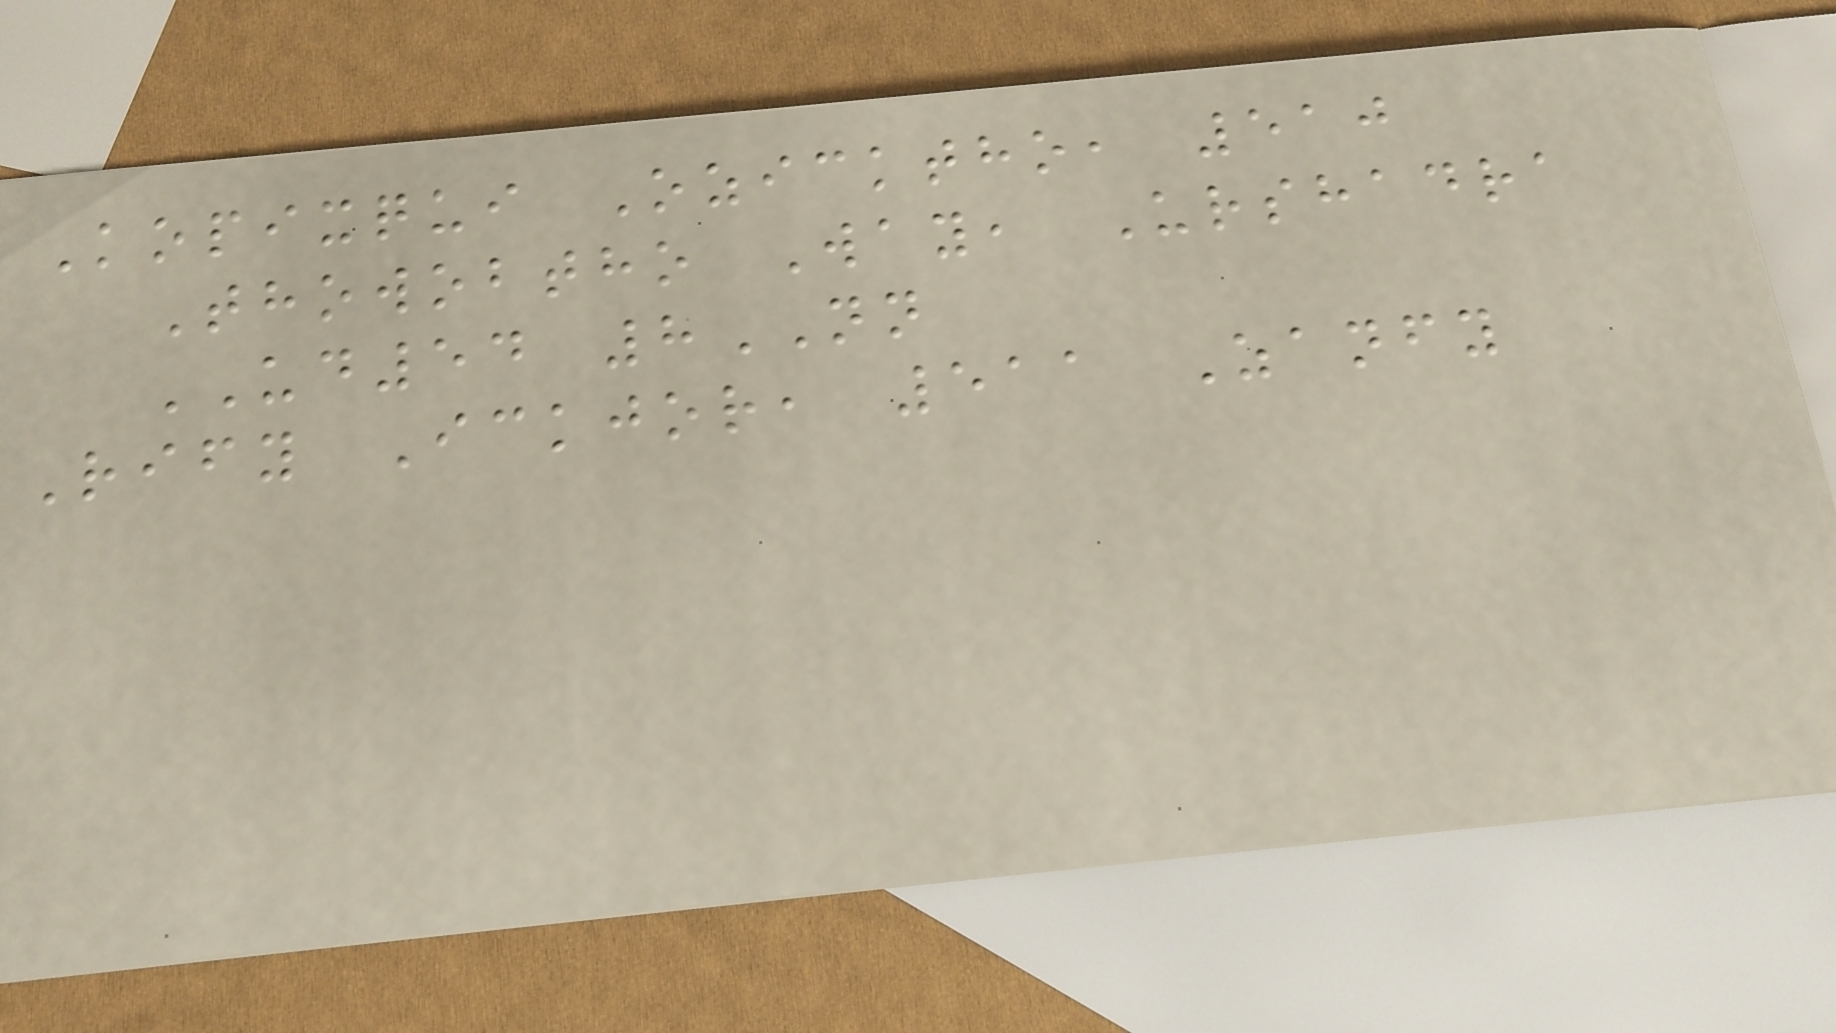Kopixqui Ozicktho, 510
Thowobtho Way, Urshadra
UD54 8NN
Rify Ickjor, 511 Zanfy
